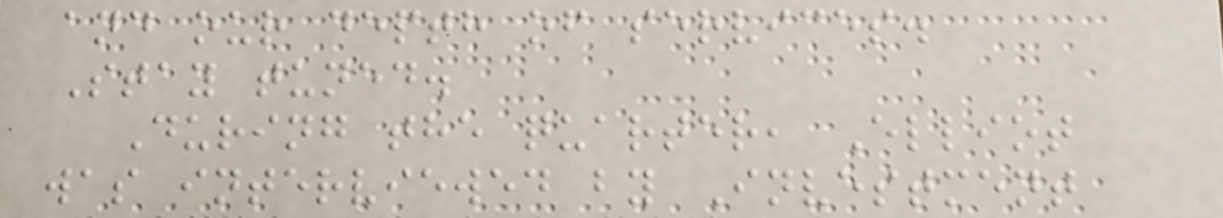and our depth of services.
Stay tuned.
During the quarter, Elliot
was interviewed by Investment
